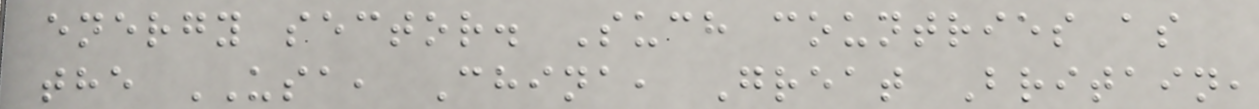energy sector. Such countries as
the USA, China, Great Britain,
